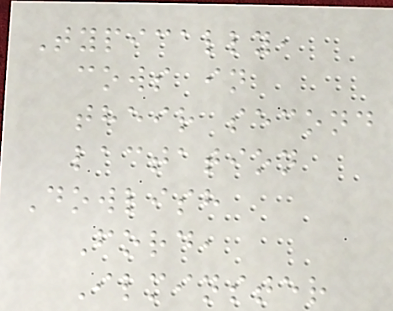Typically,
cows in
their second
lactation
Dowlish
Ford,
Ilminster
